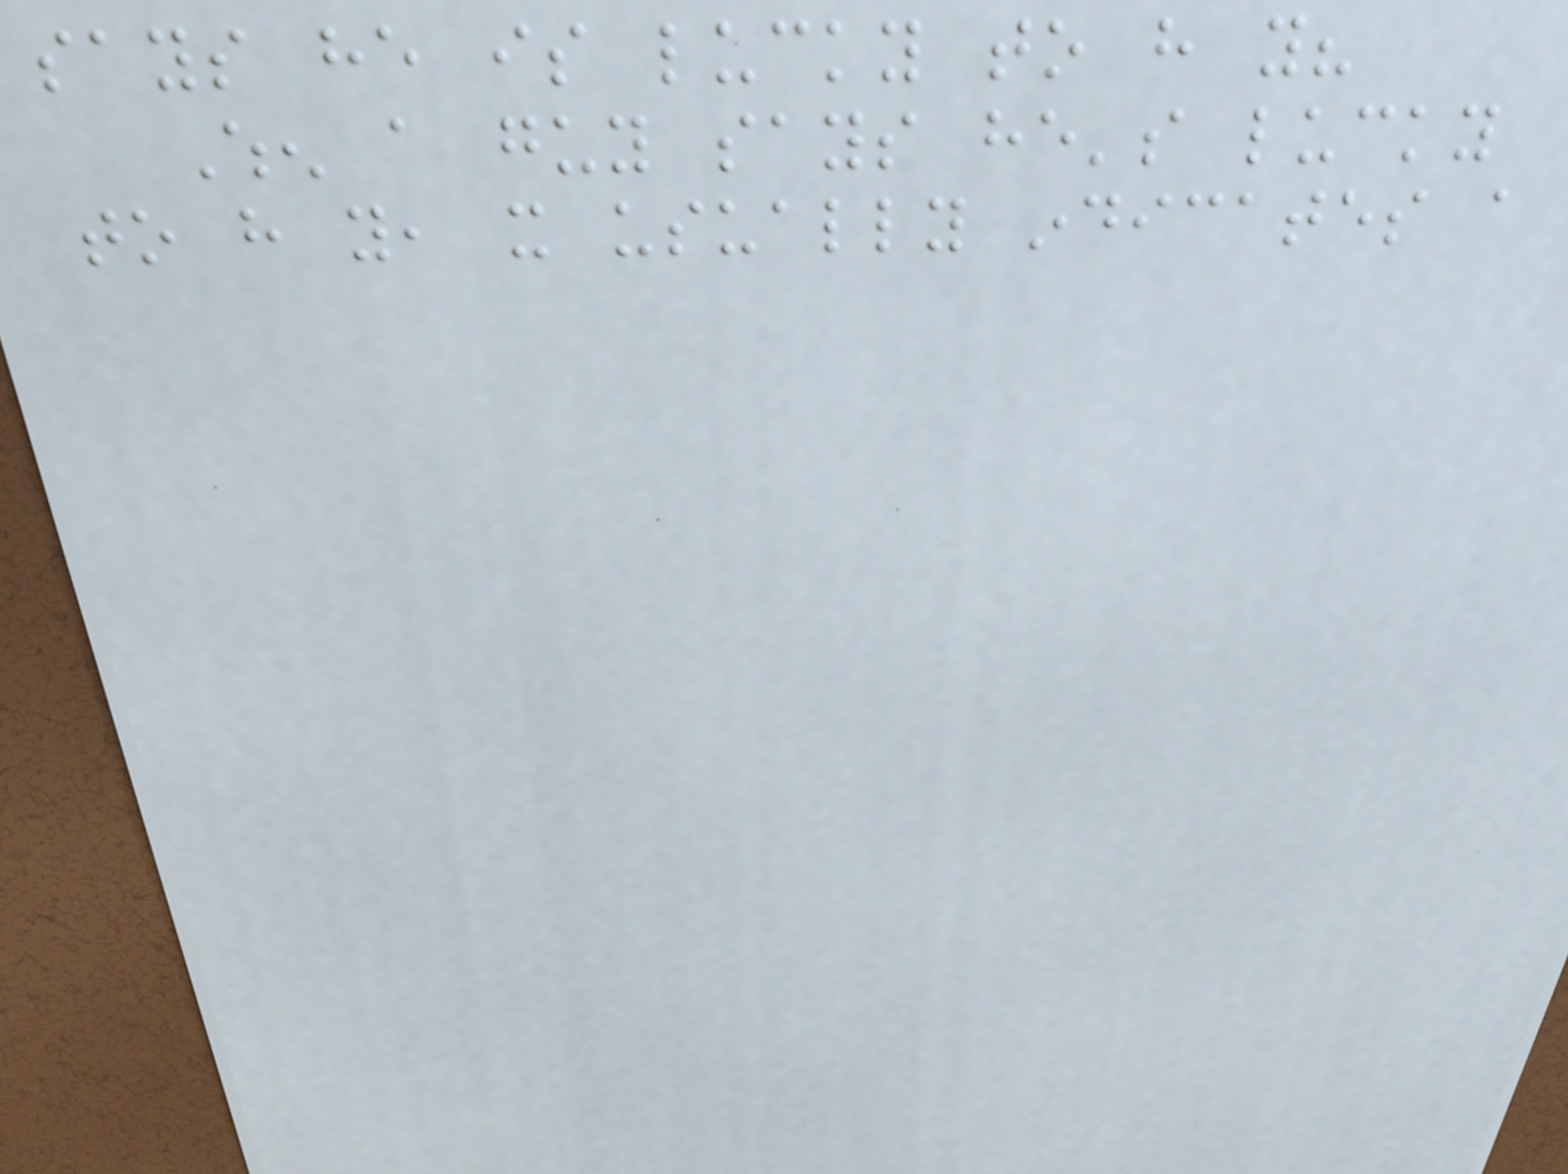says he is lucky to have you?
When a guy says he's lucky
to have you, it usually indicates a
